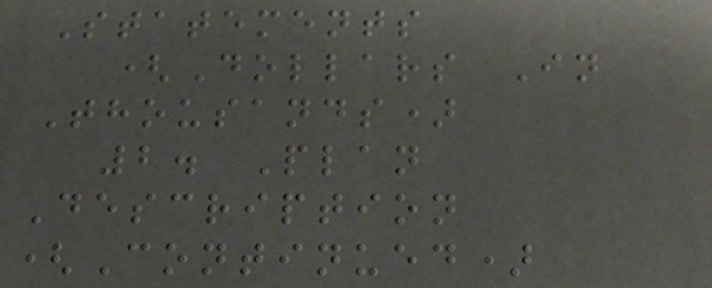Statements
(Dollars In
Thousands)
2. Plan
Description
(Continued)
